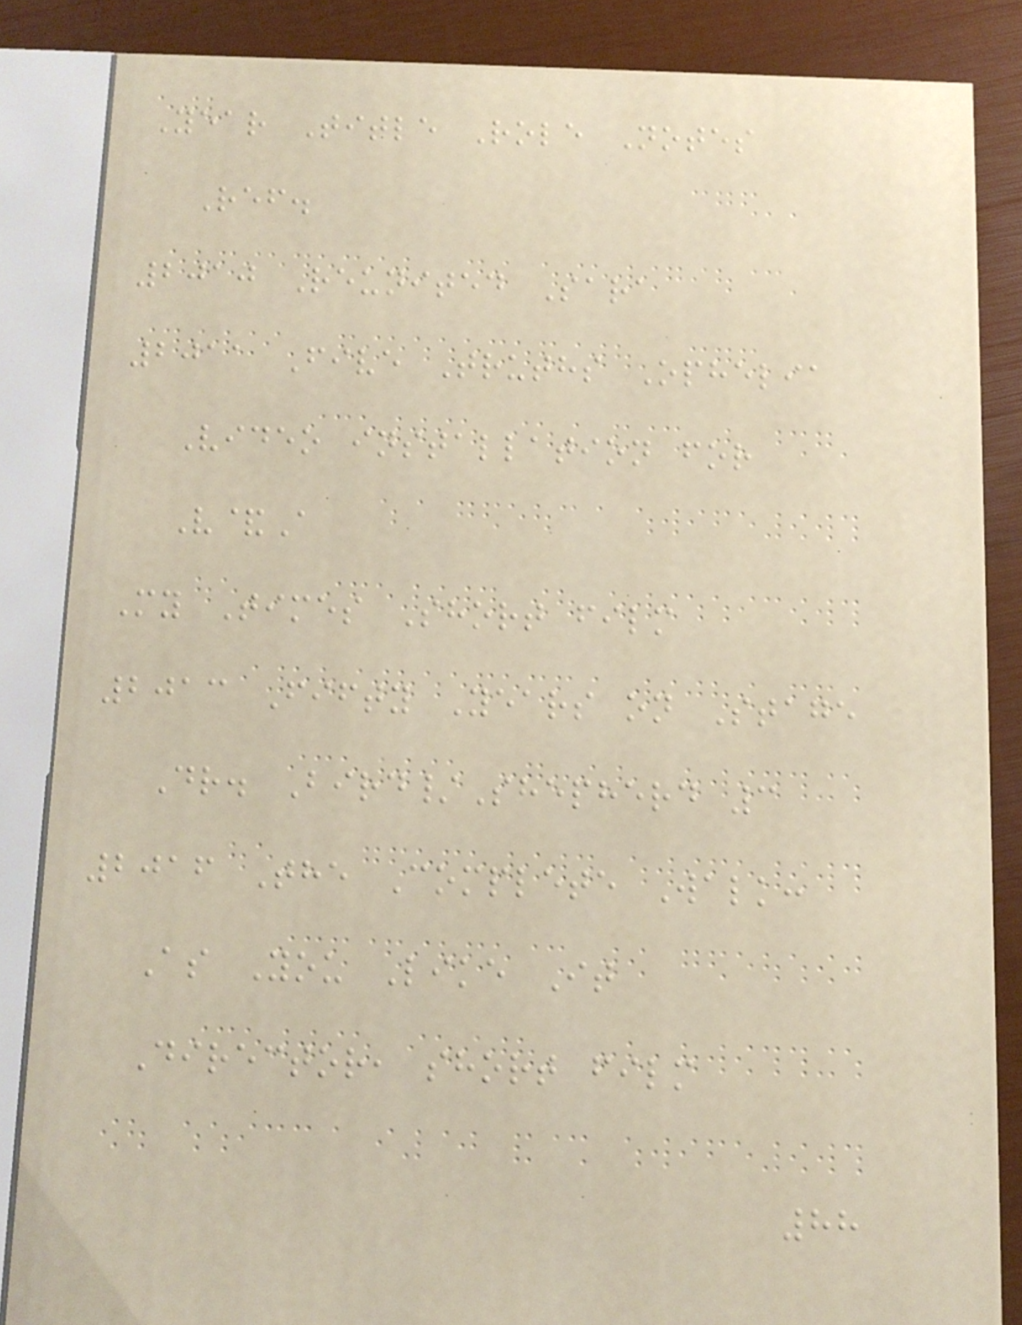Year Title Role Notes
Ref.
2010 Reunited Sara
2011 Five Truths Ophelia
Video installation for
V&A
My Times Short film
2013 Fifty Years on Stage
Dr. Bird/Shepherd 3
2016 The Complete Walk:
As You Like It
Director, short film
88
